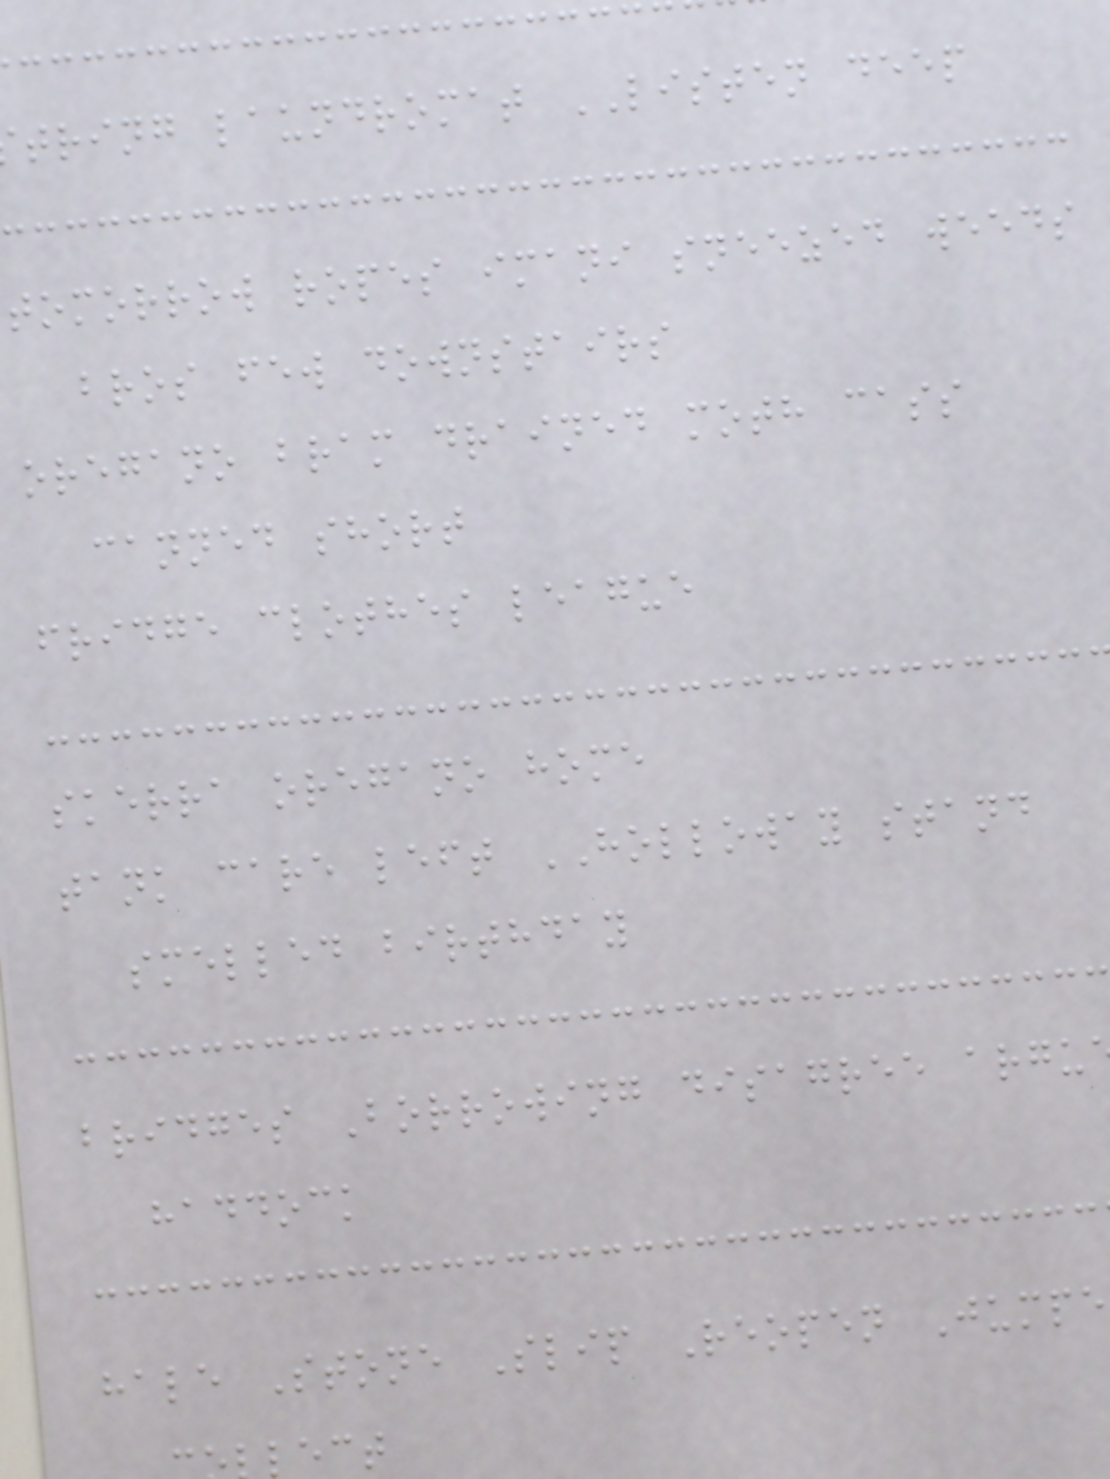tring laundromat LISTEN deep
tomorrow ropes imani sneezed weeds
bros few downstairs
oregano bram drained moth cass
canned short
fridge clothes league
skerra oregano home
tank care left HOLLOWAY stand
smelled birthday
bridges Borrowing disagree argu
haddock
hale Stone Slip Reopen Jumpe
lect
